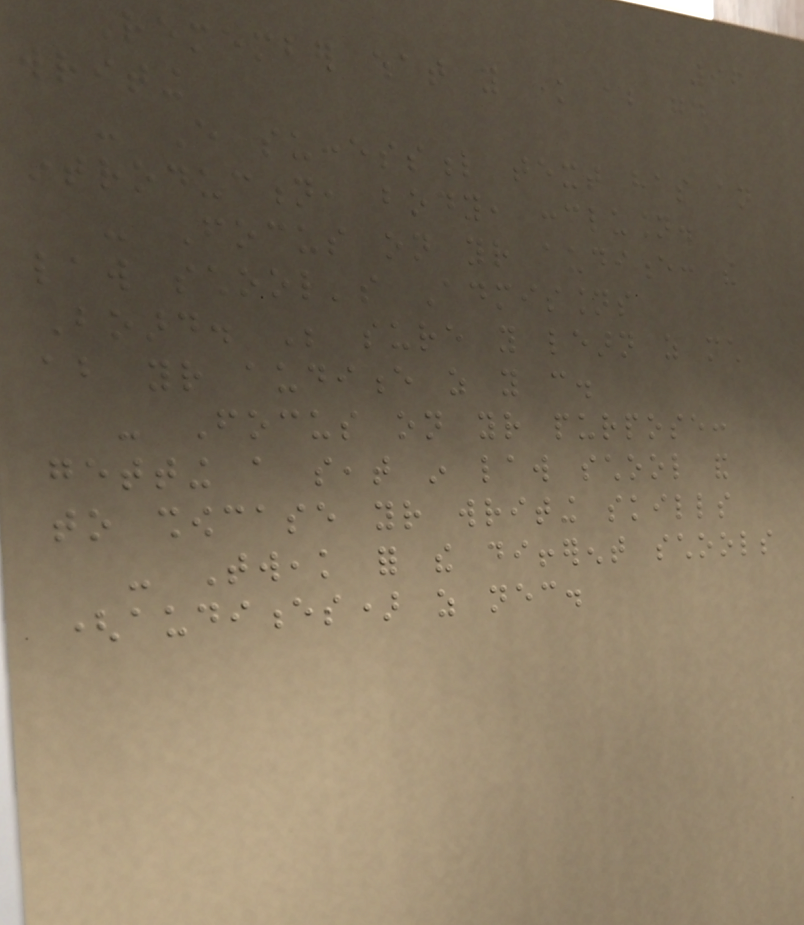96
Remember what you know about good
writing
- Every successful text has an
introduction, body, conclusion.
- Focus on your audience: the
law school's Admissions
Board. Be sure you learn as much
about your audience as you can.
- Focus on your purpose:
getting a seat in law school and
to showcase your writing skills
- Tweak for the different schools
(audiences) as necessary.
